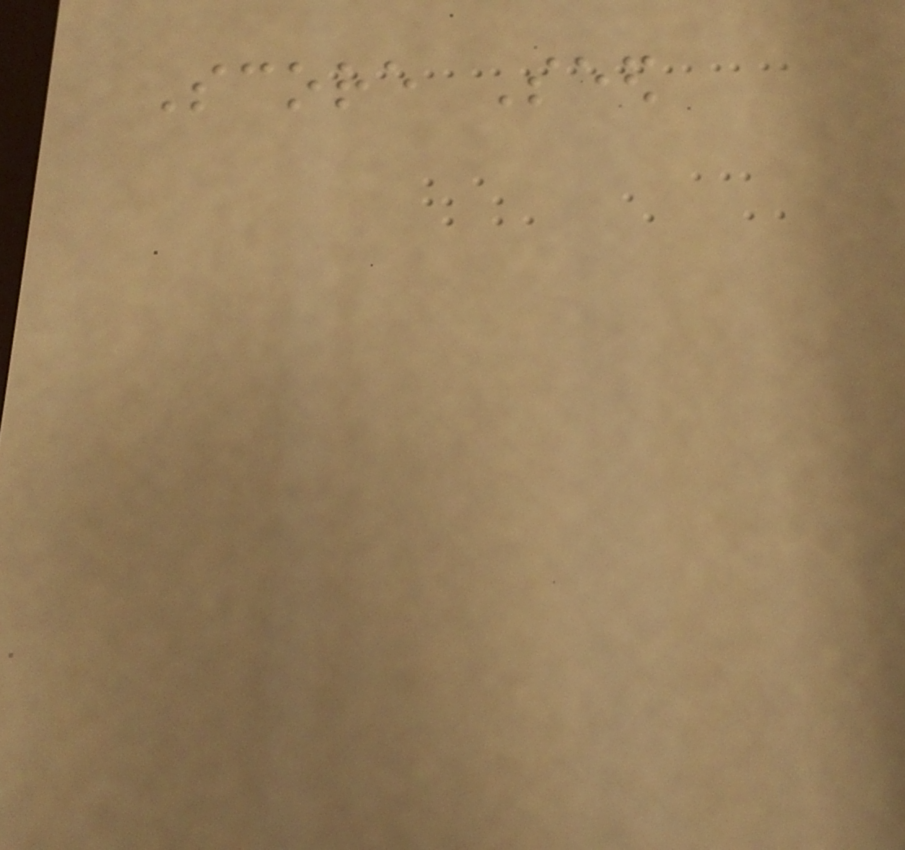Score Seed
